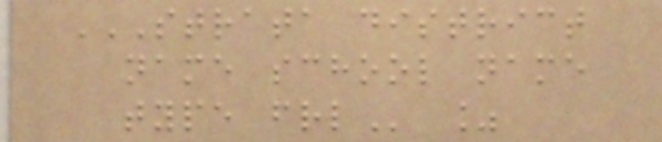STRATA DISTRICT
NAME SCHOOL NAME
TYPE FRL %
